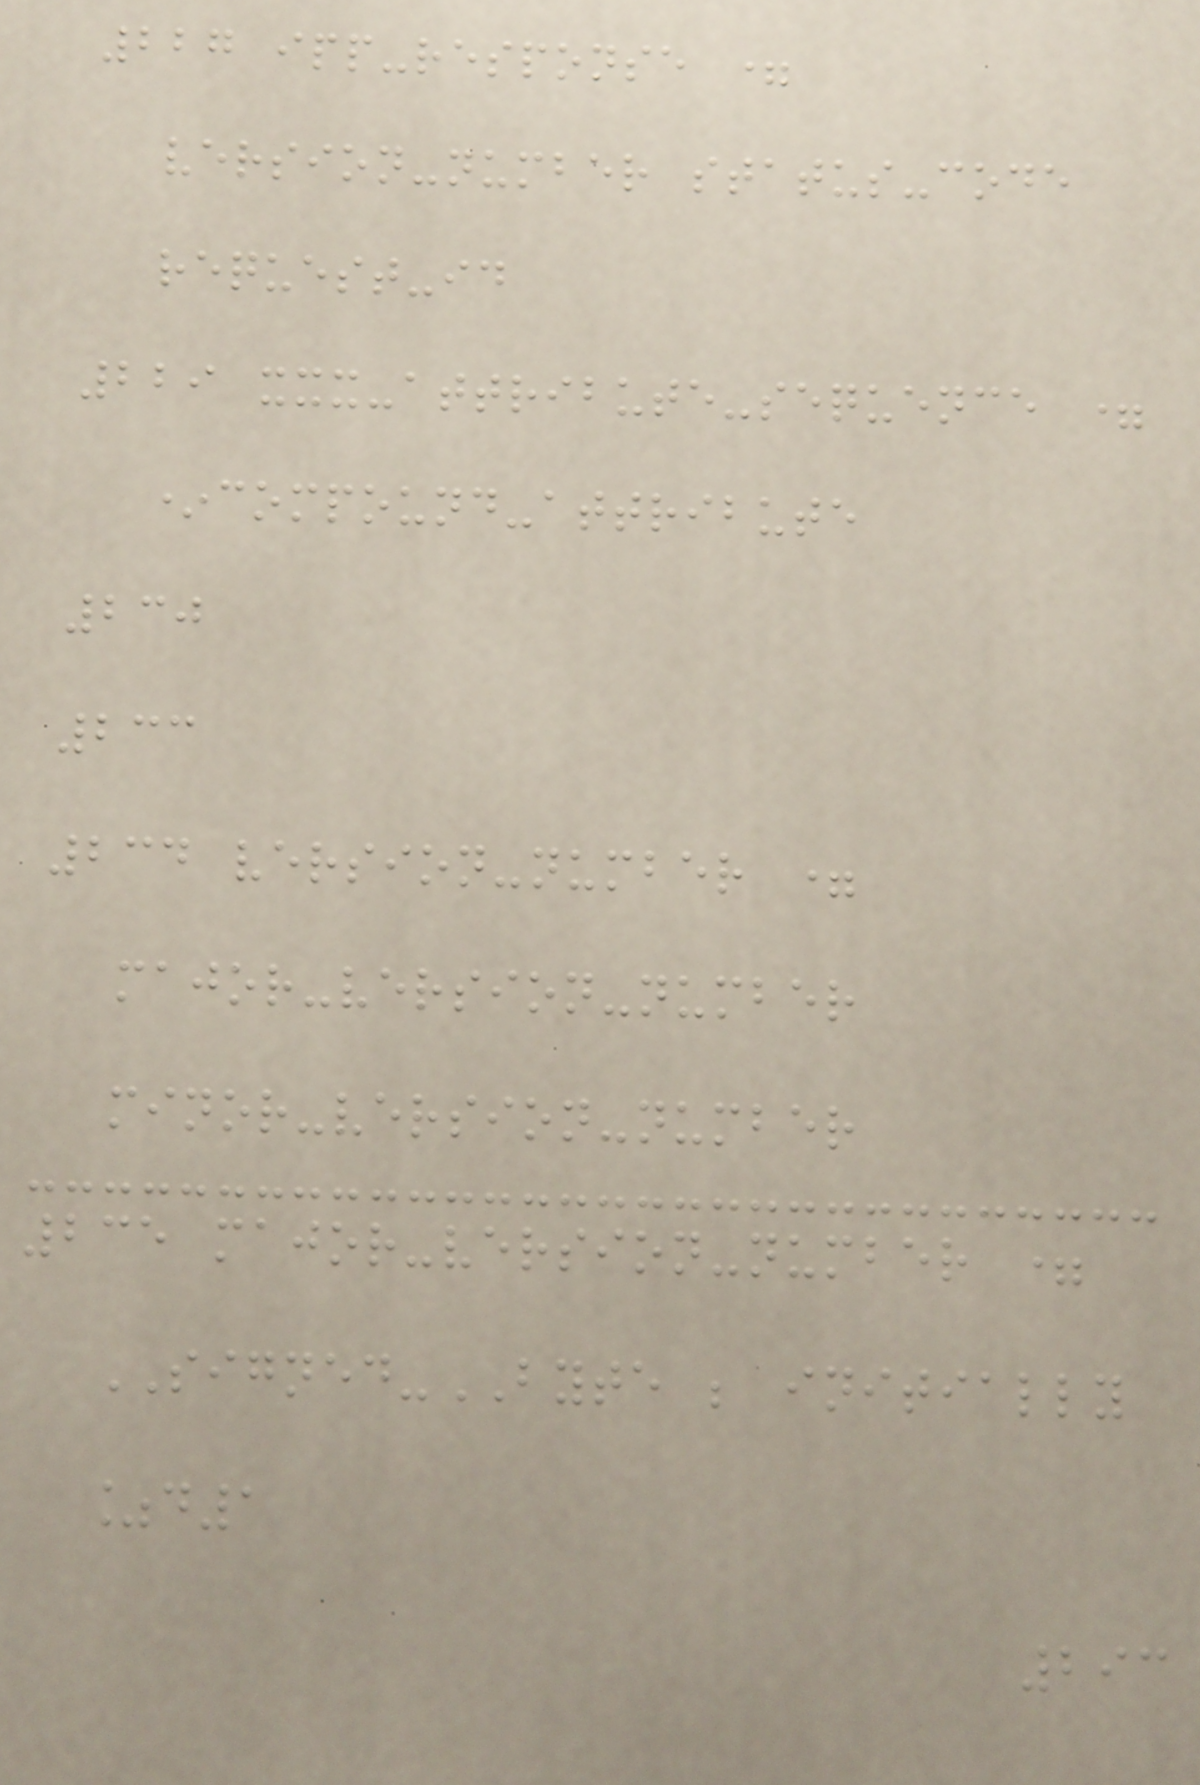227 ipp-response =
version-number status-code
request-id
229 xxx-attribute-sequence =
*compound-attribute
230
233
234 version-number =
major-version-number
minor-version-number
235 major-version-number =
SIGNED-BYTE ; initially
%d1
293
